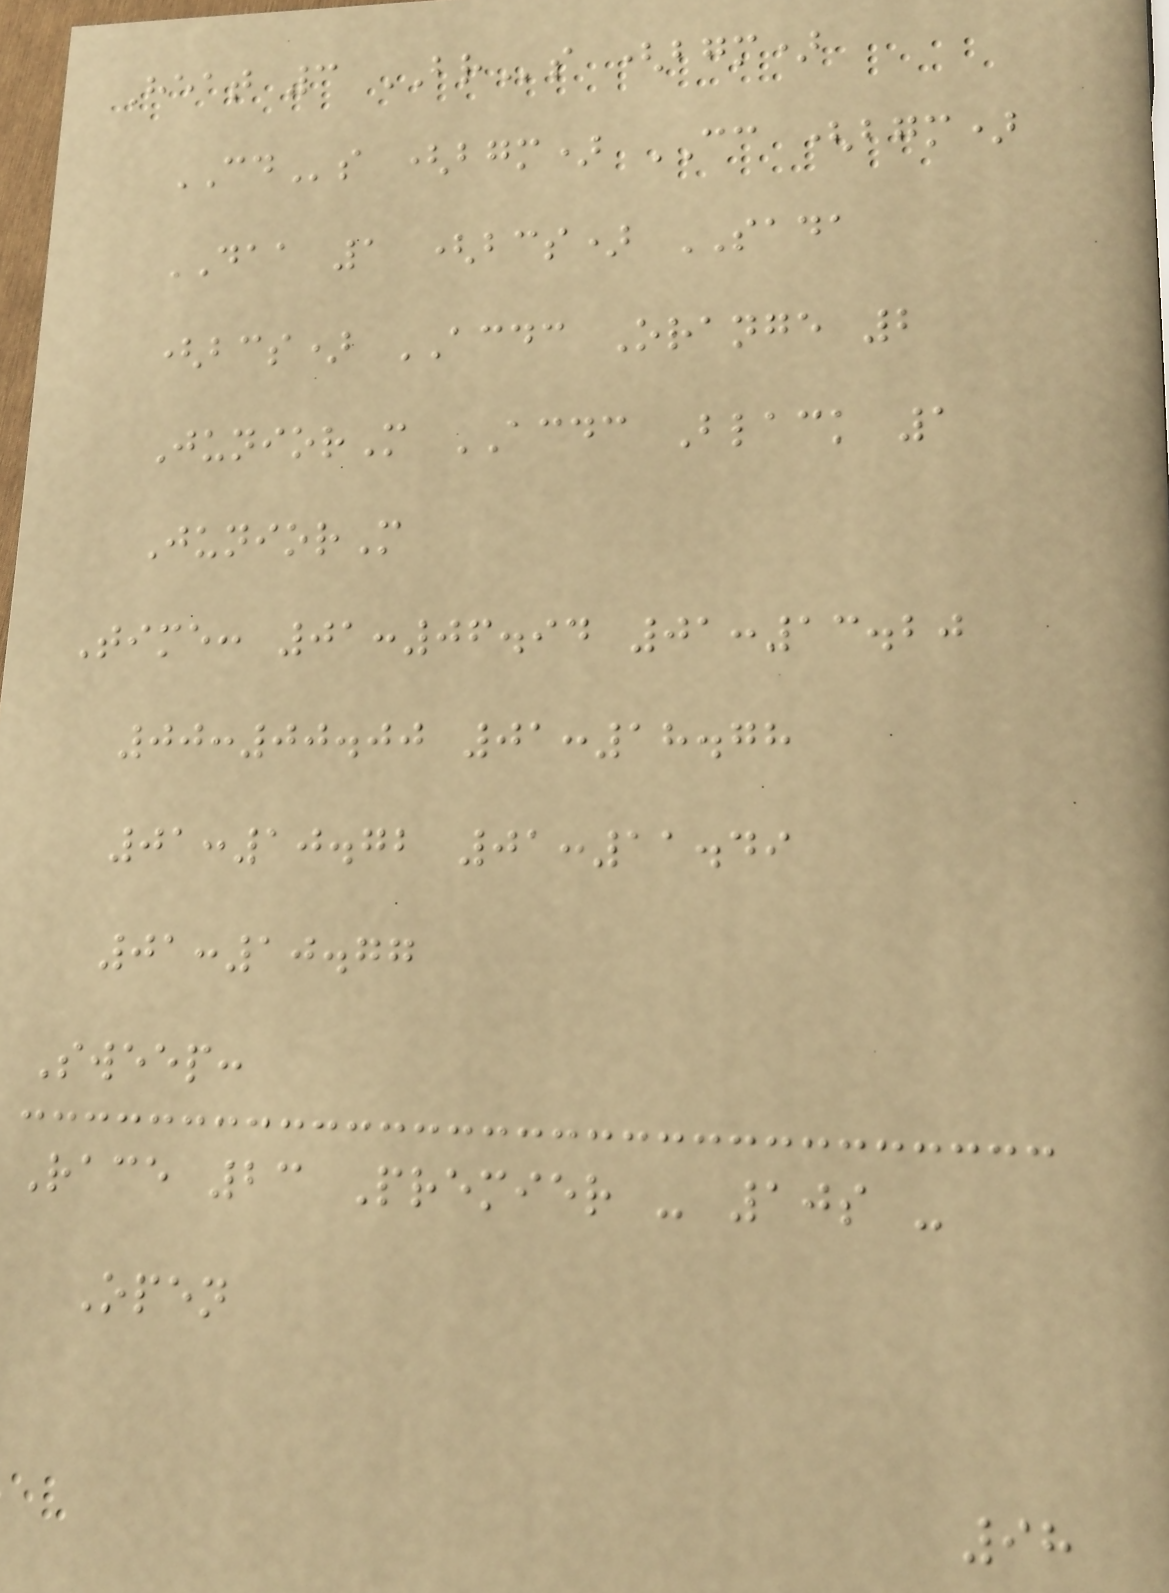Heat 3 BRs (bgm)
CDs (bgm) CC (bgm)
DAA 1 (bcs) SADA
(bcs) ACDC Orange 2
JuniorM ACDC Black 1
JuniorM
Time: 01:06.94 01:13.20
00:00.00 01:18.78
01:10.72 01:11.49
01:10.77
Sweep:
Race 23 Premier - 10s -
Open
98
